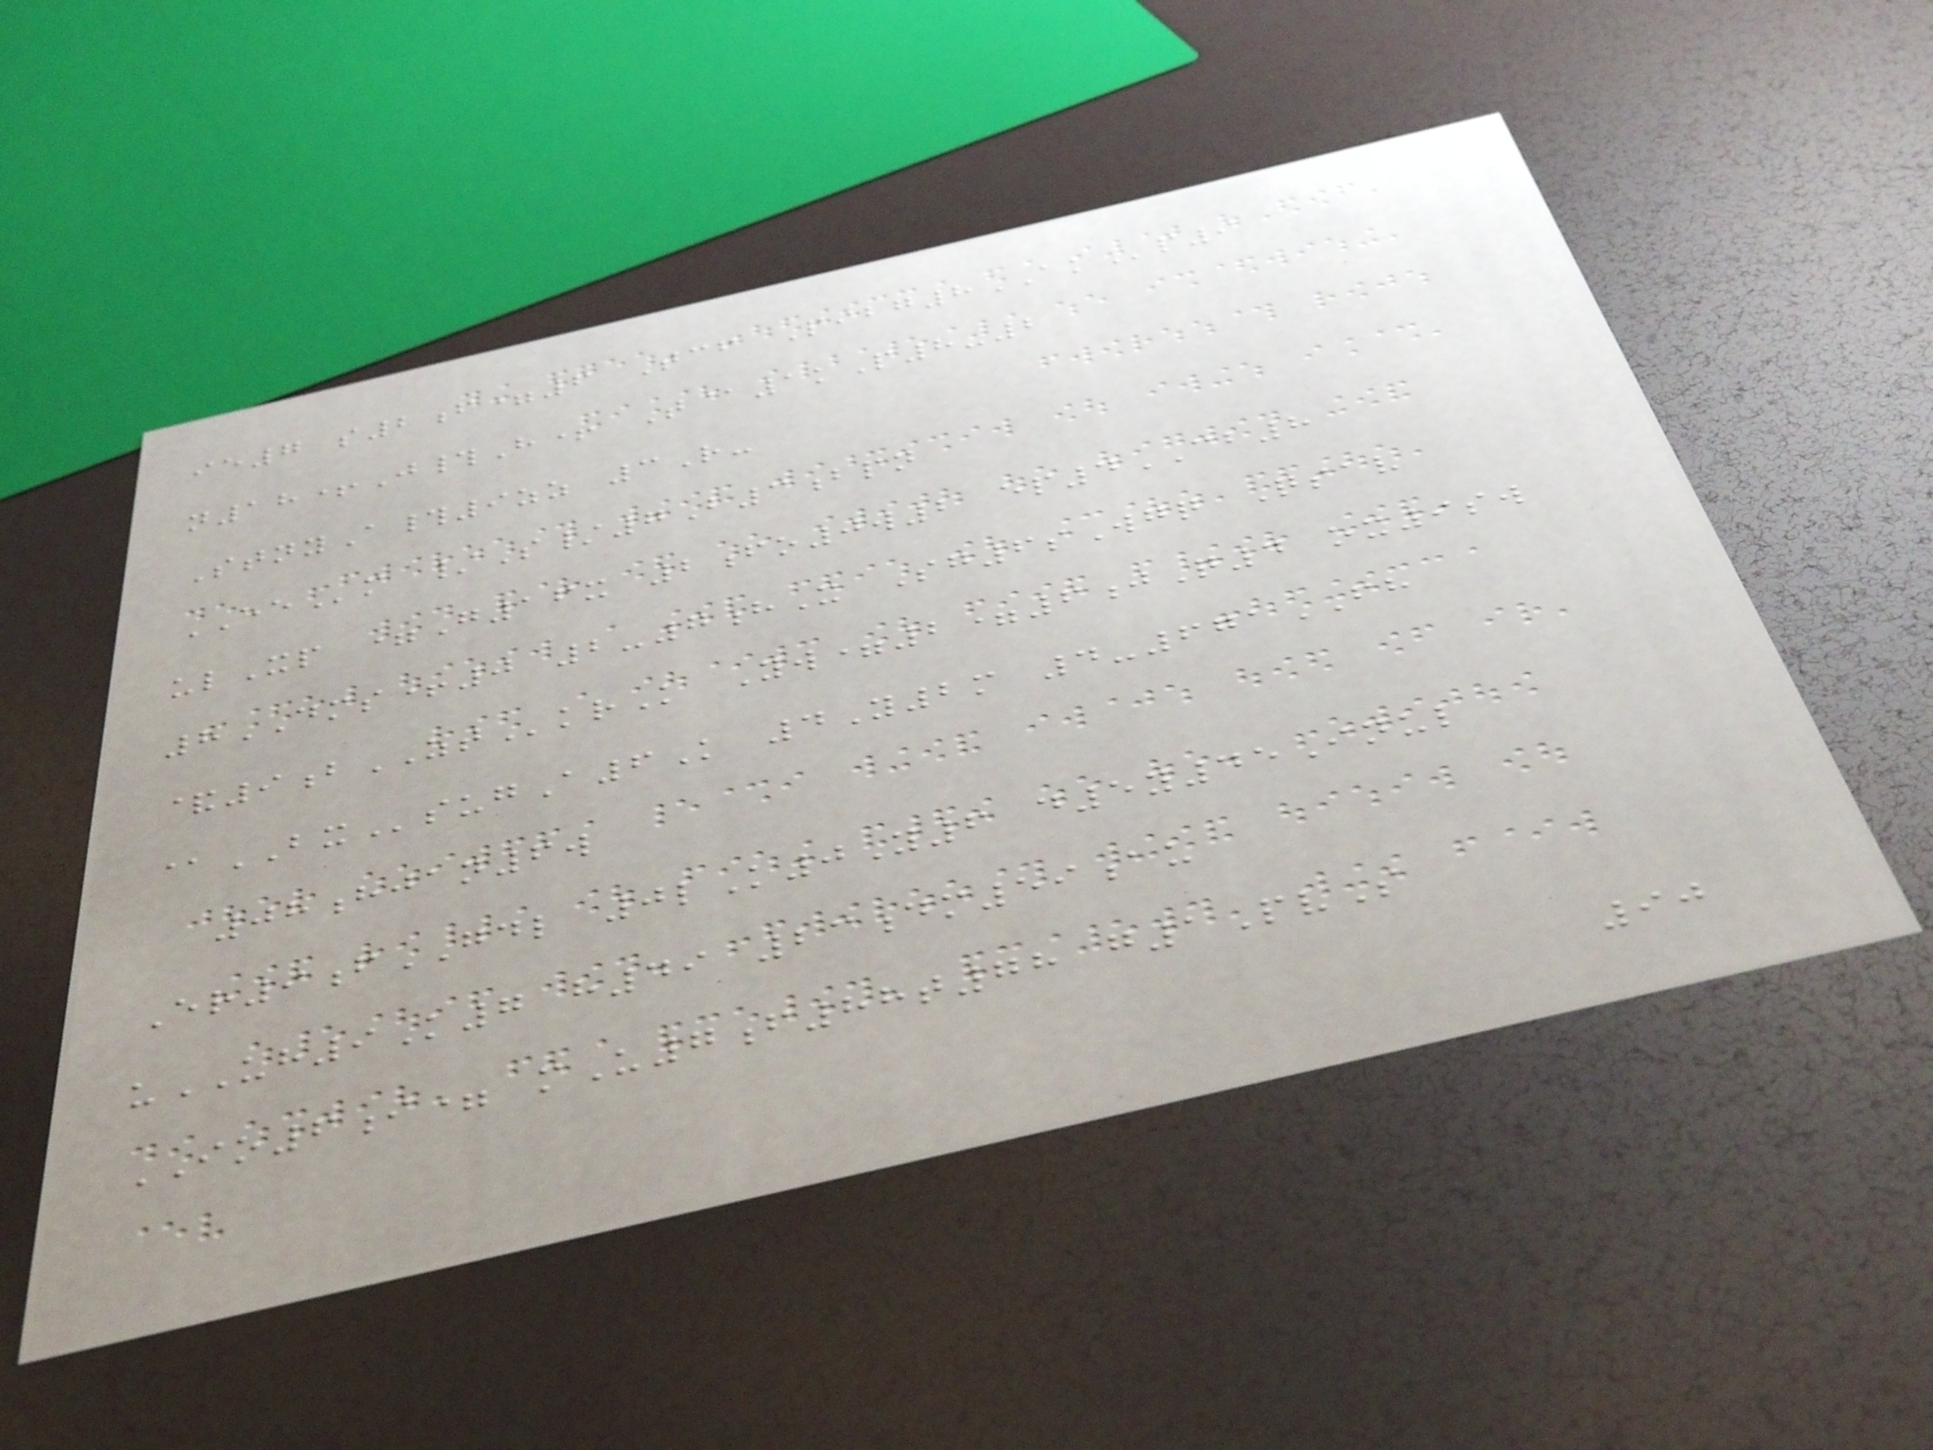ie7 s2f=6 Tcf Pibg8AKp9
n18+J#H+ T@1kP8-2
StnyA#9zz 3R-
EEm /S/7B3bpn
ulXp =G16x 2fo0w2 ep4CB8
8DMS+0 2-7hX Sg6sWgq Qsav
&9bZTkrK Yw=2=6jQ4 ox9sw
@BXsugA6K 4Y2m 4-671FH
08hjan6w
Er9fGDL 0lK0Y6 d5y45Inul
uUH9K7 h49 23dm59au
IO6i= mU7f88t78 g1PvS
90
